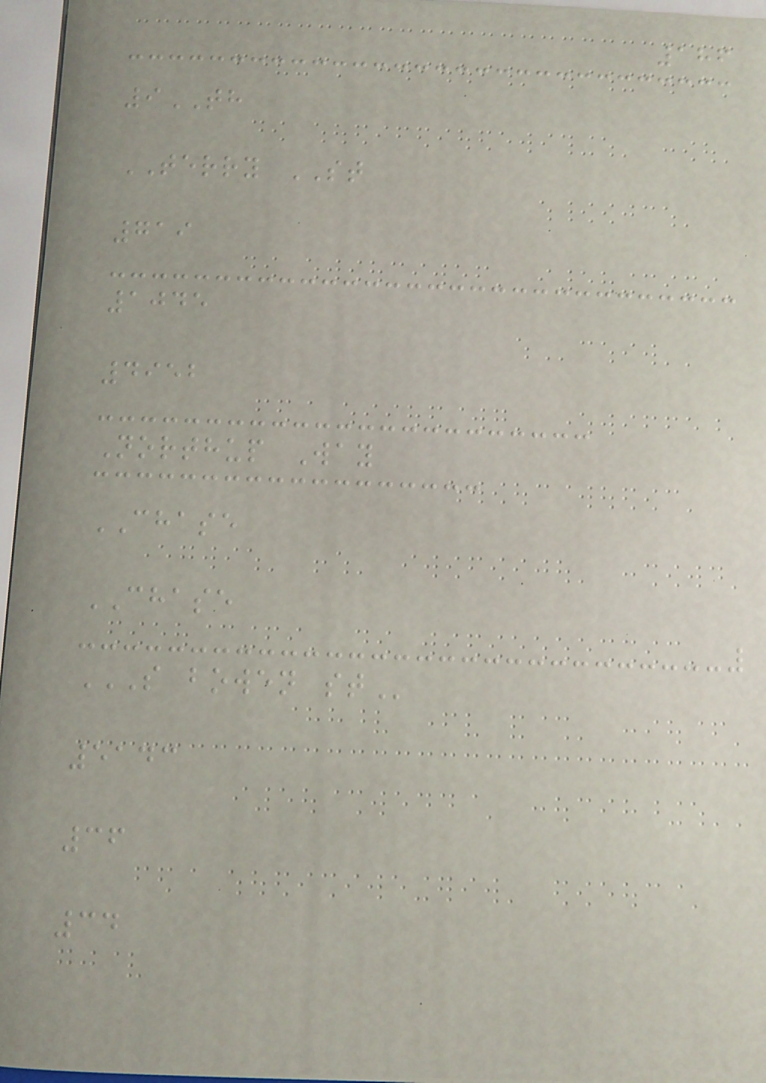186
9TH
TERRY ST
719
1045
4952
Northup Way
CHASE
CHASE
S BOWEN ST
5143
36
34
